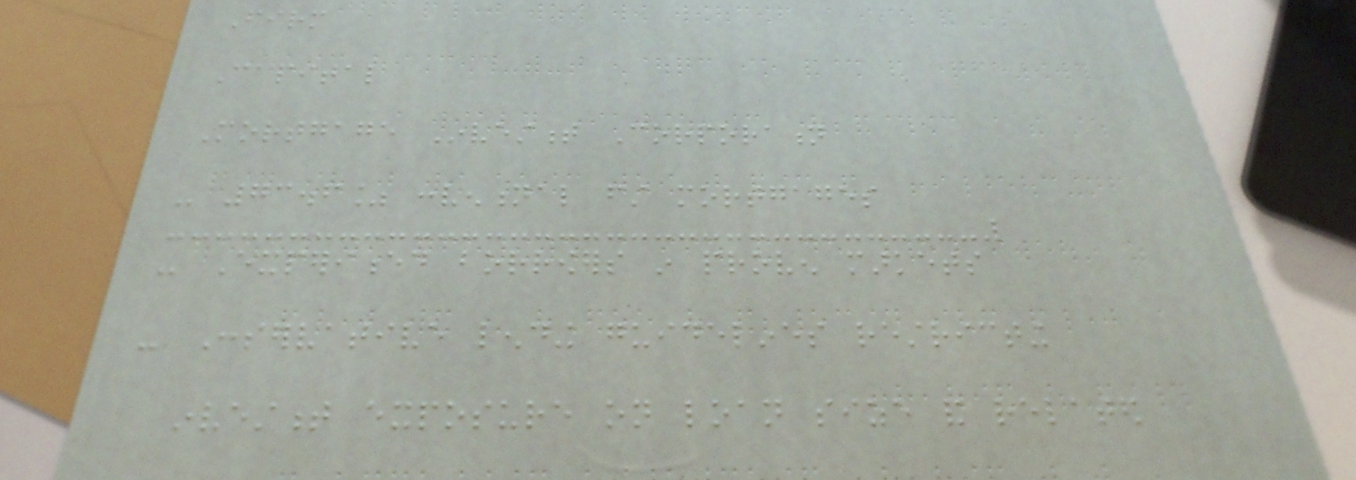Firm
Capital
Mortgage Investment Corporation
- 73.6% conventional first mortgages
- Experienced borrowers in proven markets
- Conservative lending guidelines restricting
investment exposure on loan size and related
